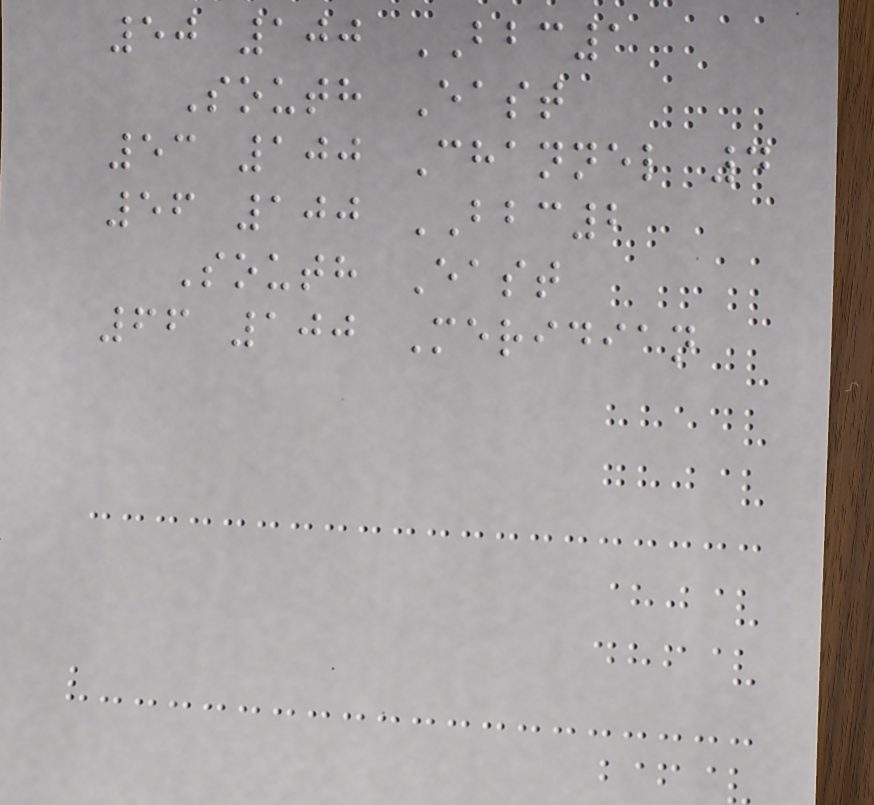50 100 BBC1
South East
53 100 Channel 4
56 100 BBC2
South East
66 100 Meridian
